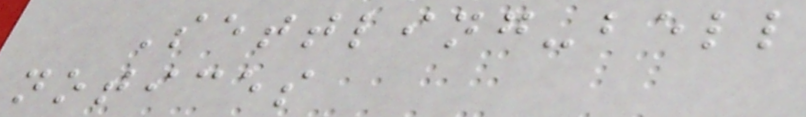Settling-bell
notices
